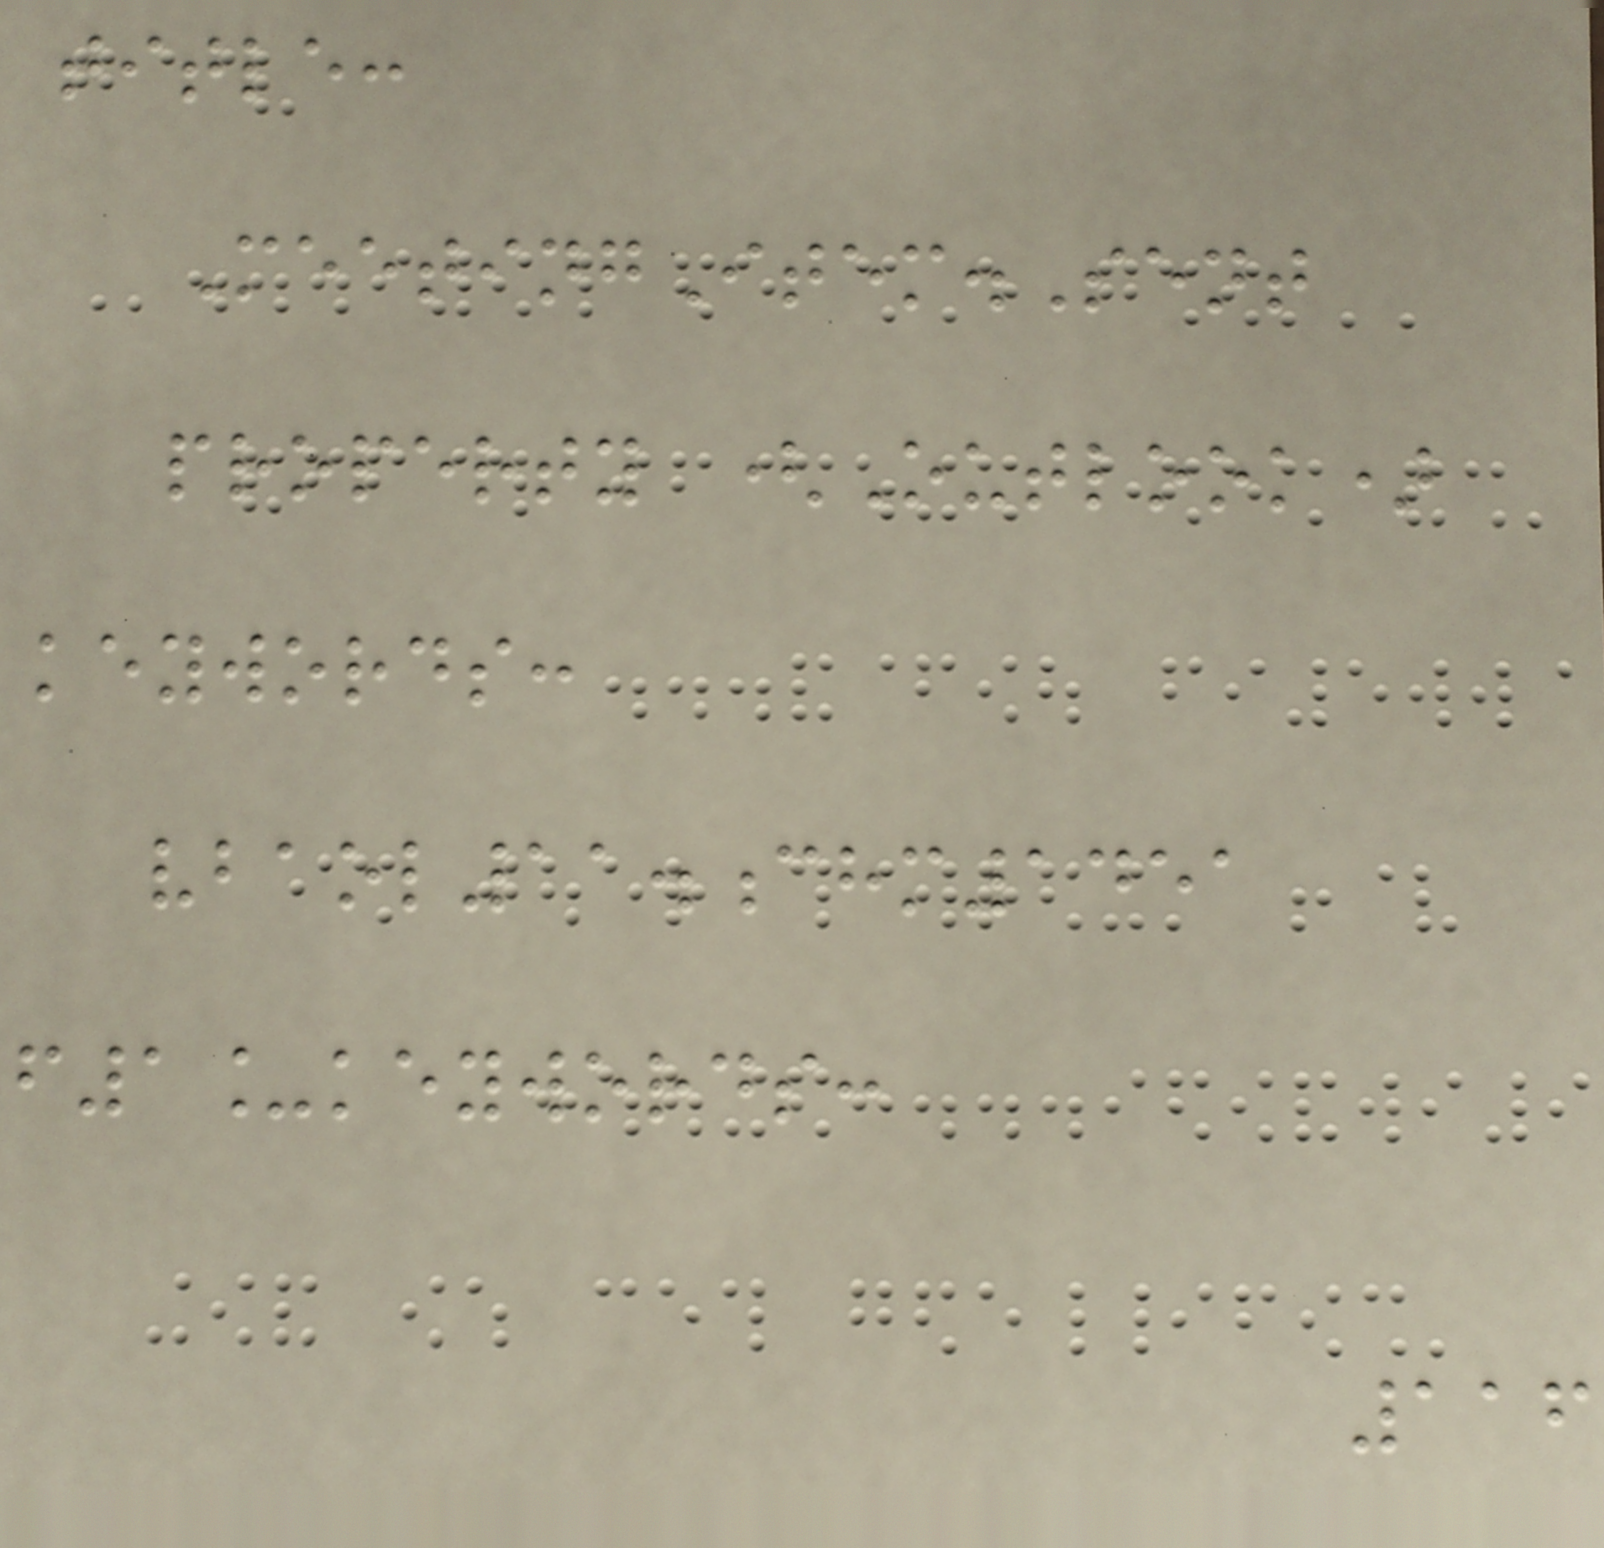title:
MeetingItem.Sent
property (Outlook)
keywords:
vbaol11.chm1451
f1_keywords:
116
